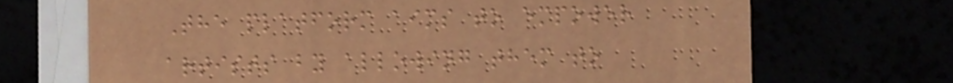The platform aims to empower
artists by allowing them to
